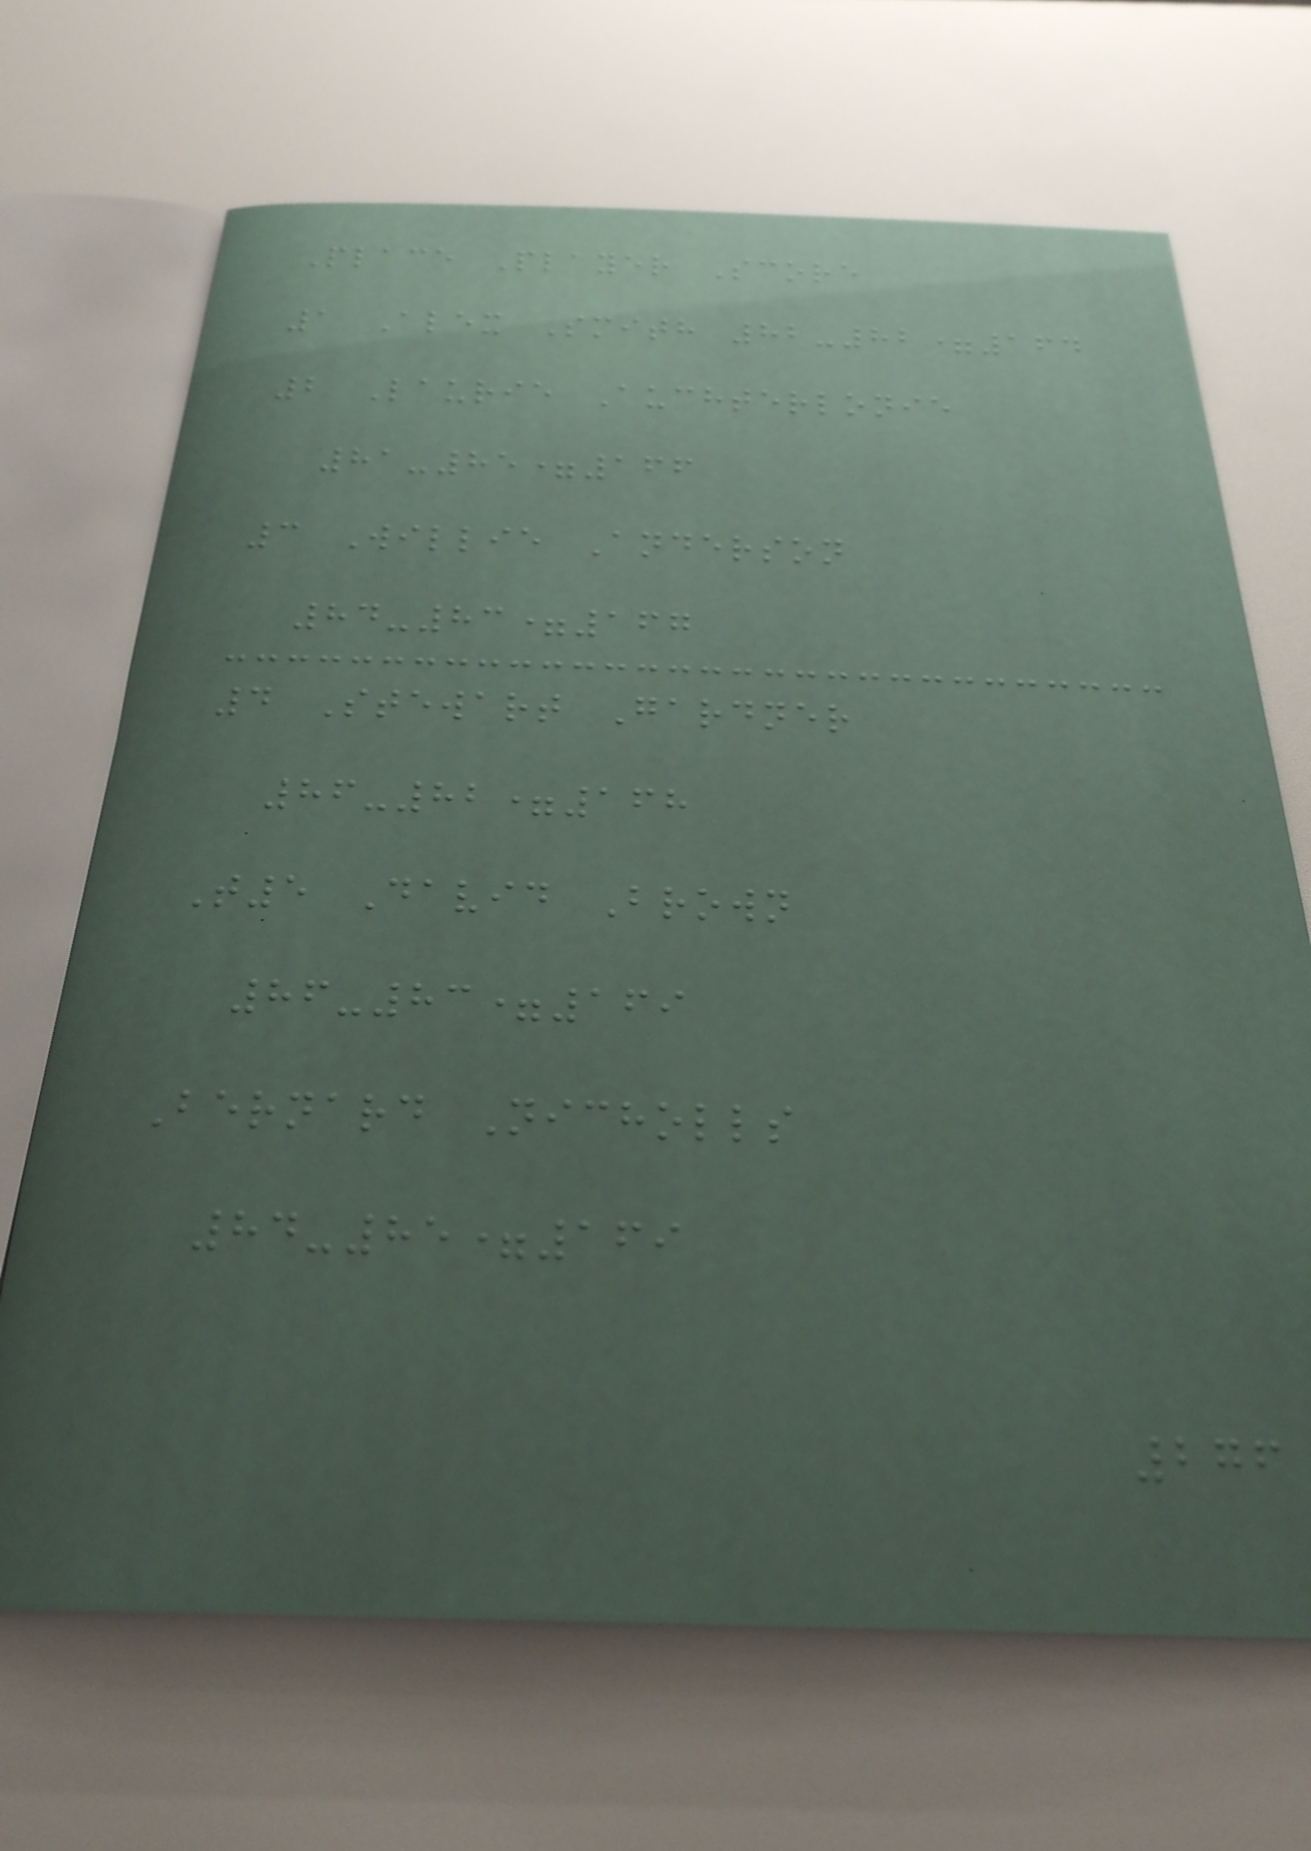Place Player Score
1 Alex Smith 82-82=164
2 Laurie Auchterlonie
81-85=166
3 Willie Anderson
84-83=167
4 Stewart Gardner
86-82=168
T5 David Brown
86-83=169
Bernard Nicholls
84-85=169
276
